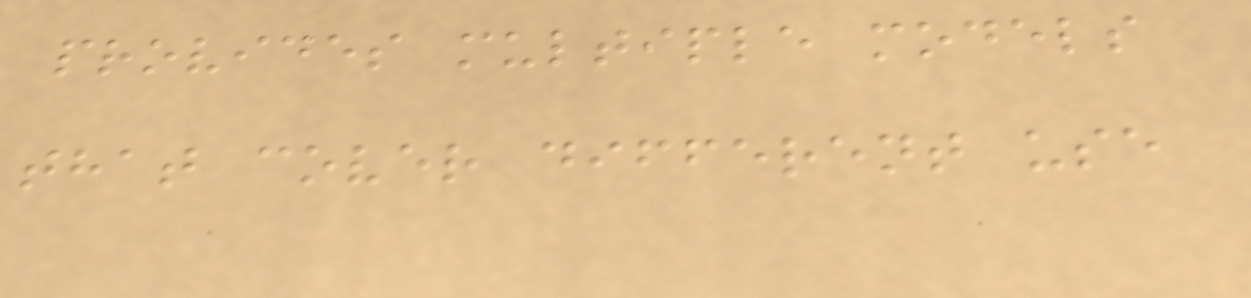provides multiple models
that cover different use
